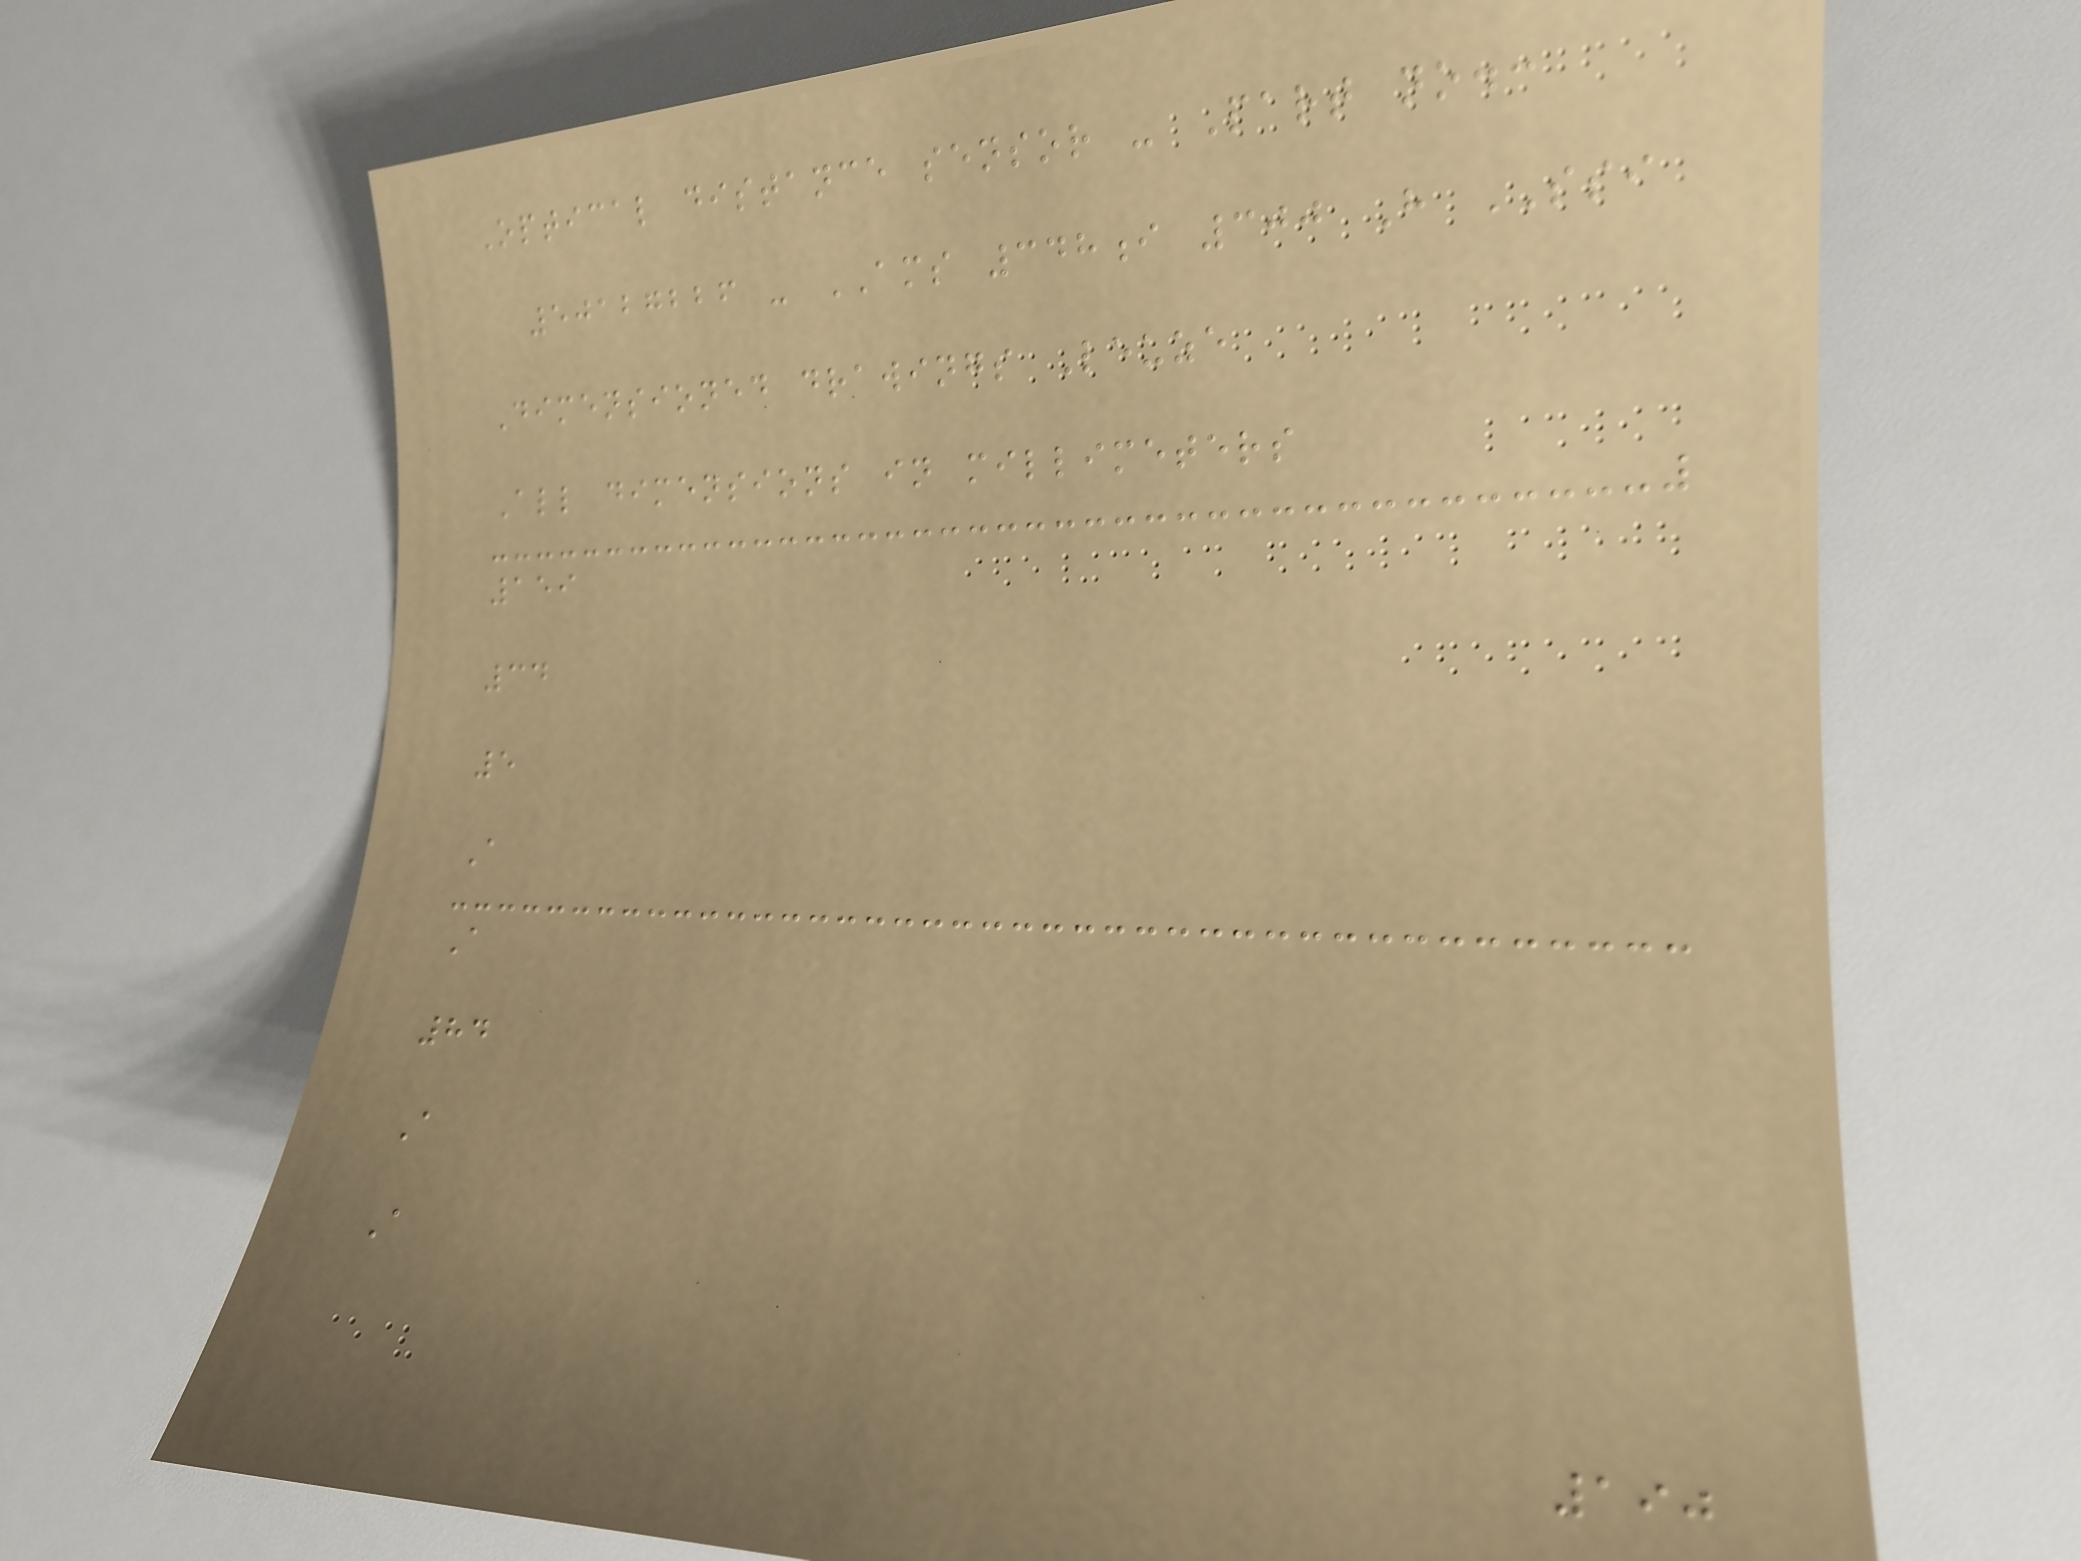Optical distance sensor - Part no.:
50127226 - AMS 348i 300 H SSI
Dimensioned drawings Leuze
All dimensions in millimeters
159
34
5
A
A
84
A
A
190
